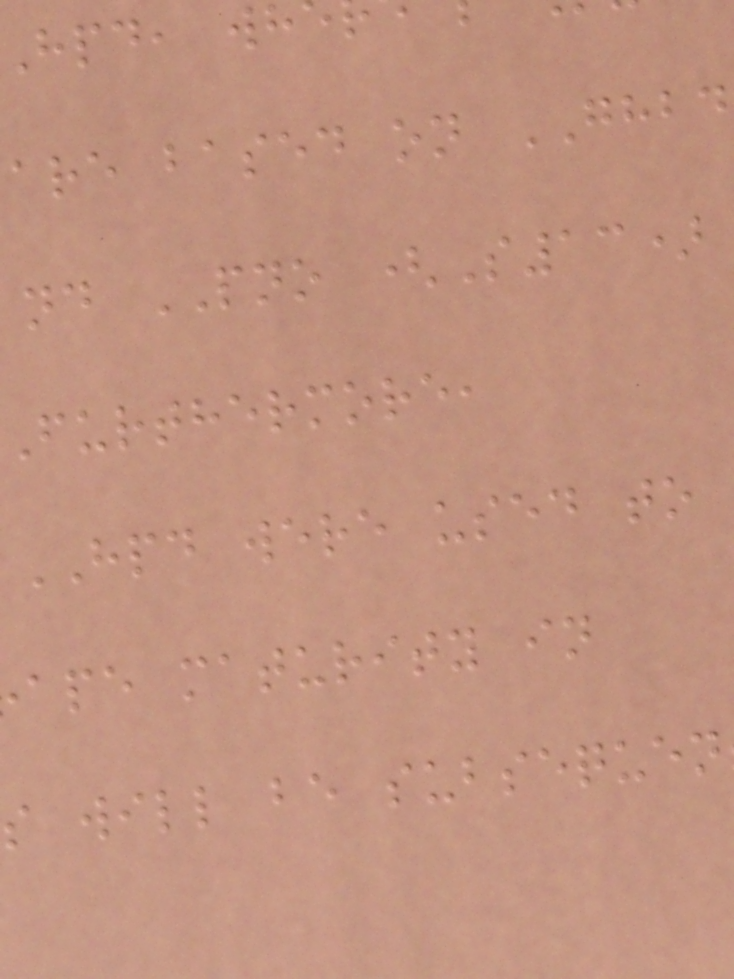hpd, wh
are based on GHBD
nd PNO (S13)
furthermore,
HPD were used to
ape maturity in
s will be subsequen
